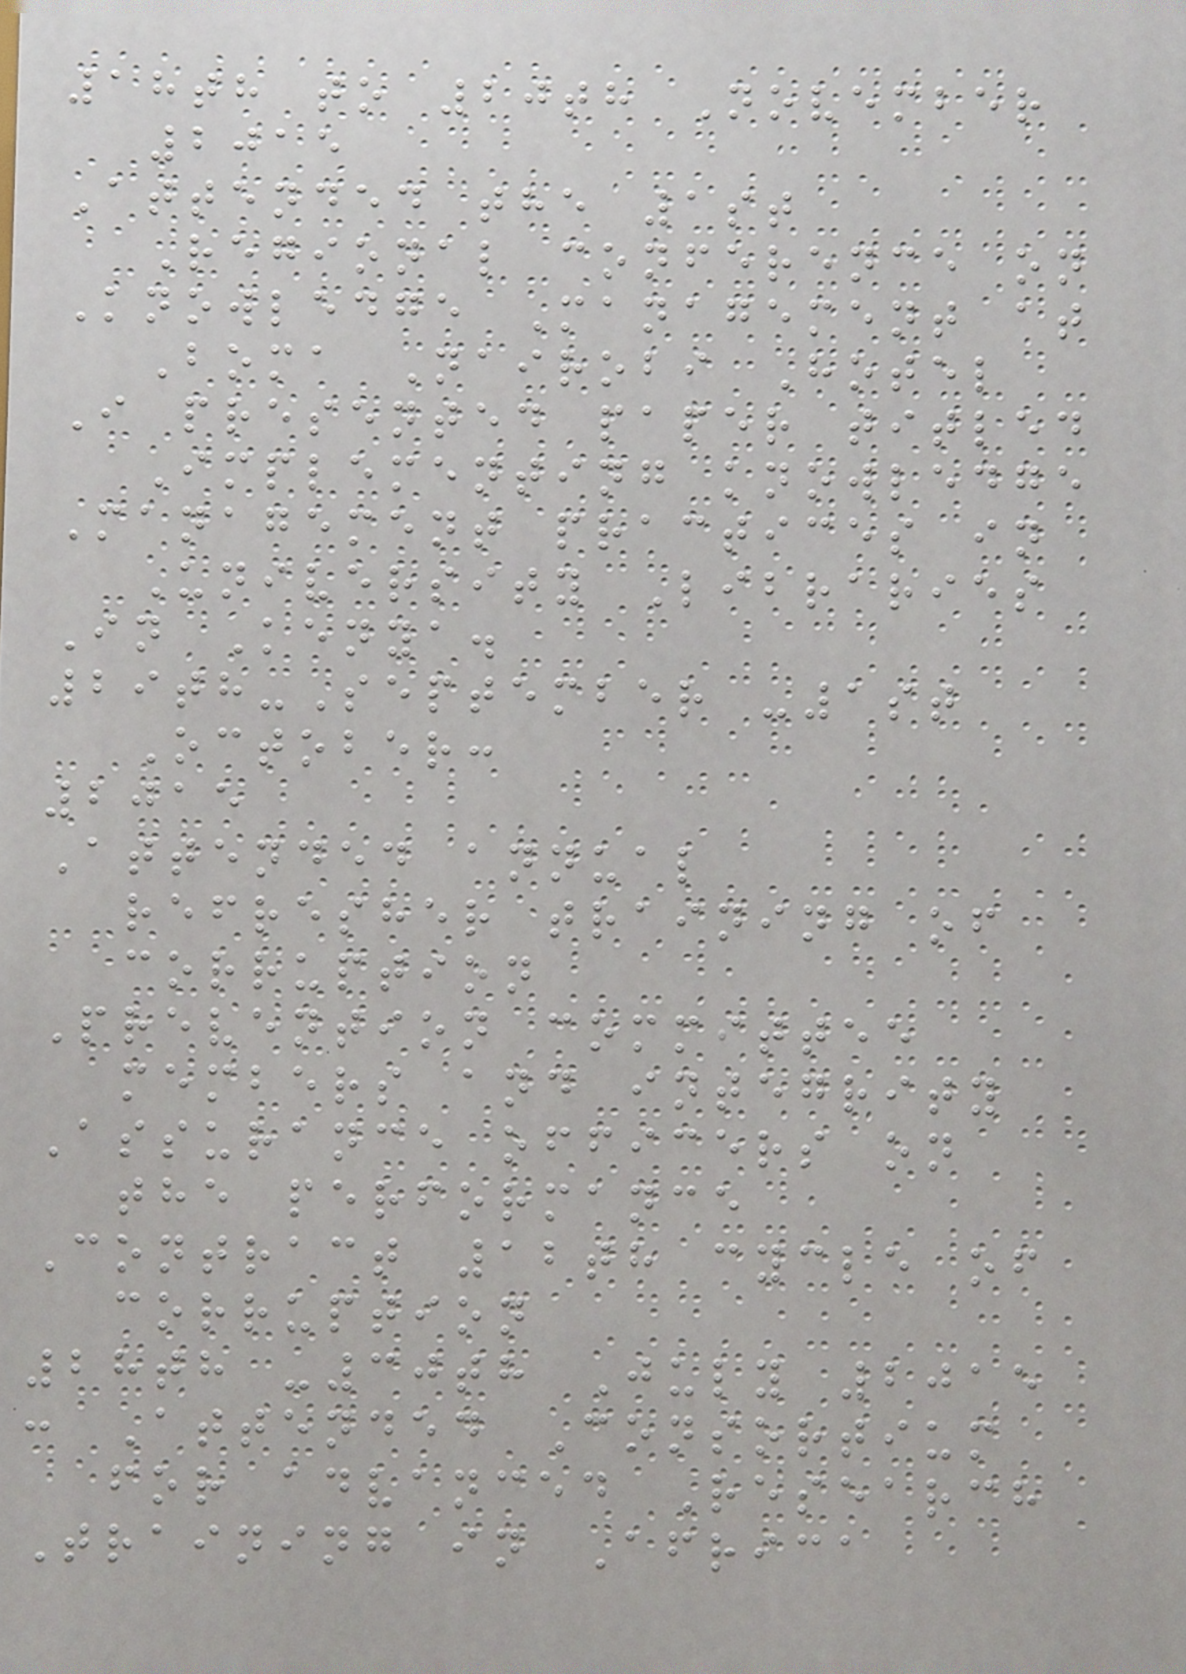18th to 20th November
2015
Attended the 1st
Regional conference on
Knowledge Management at
Boma Nairobi Hotel
I presented paper titled
Implementing knowledge
Management practices in
University Libraries
In Kenya.
29th-September -1st
October:
2015
Attended annual
refresher training of
corruption
Prevention committee
members and integrity
Assurance officers on
the performance
Contract 12th cycle of
corruption
28th -30th July 2015
: Attended Consortium
for advanced Research
Training in Africa
